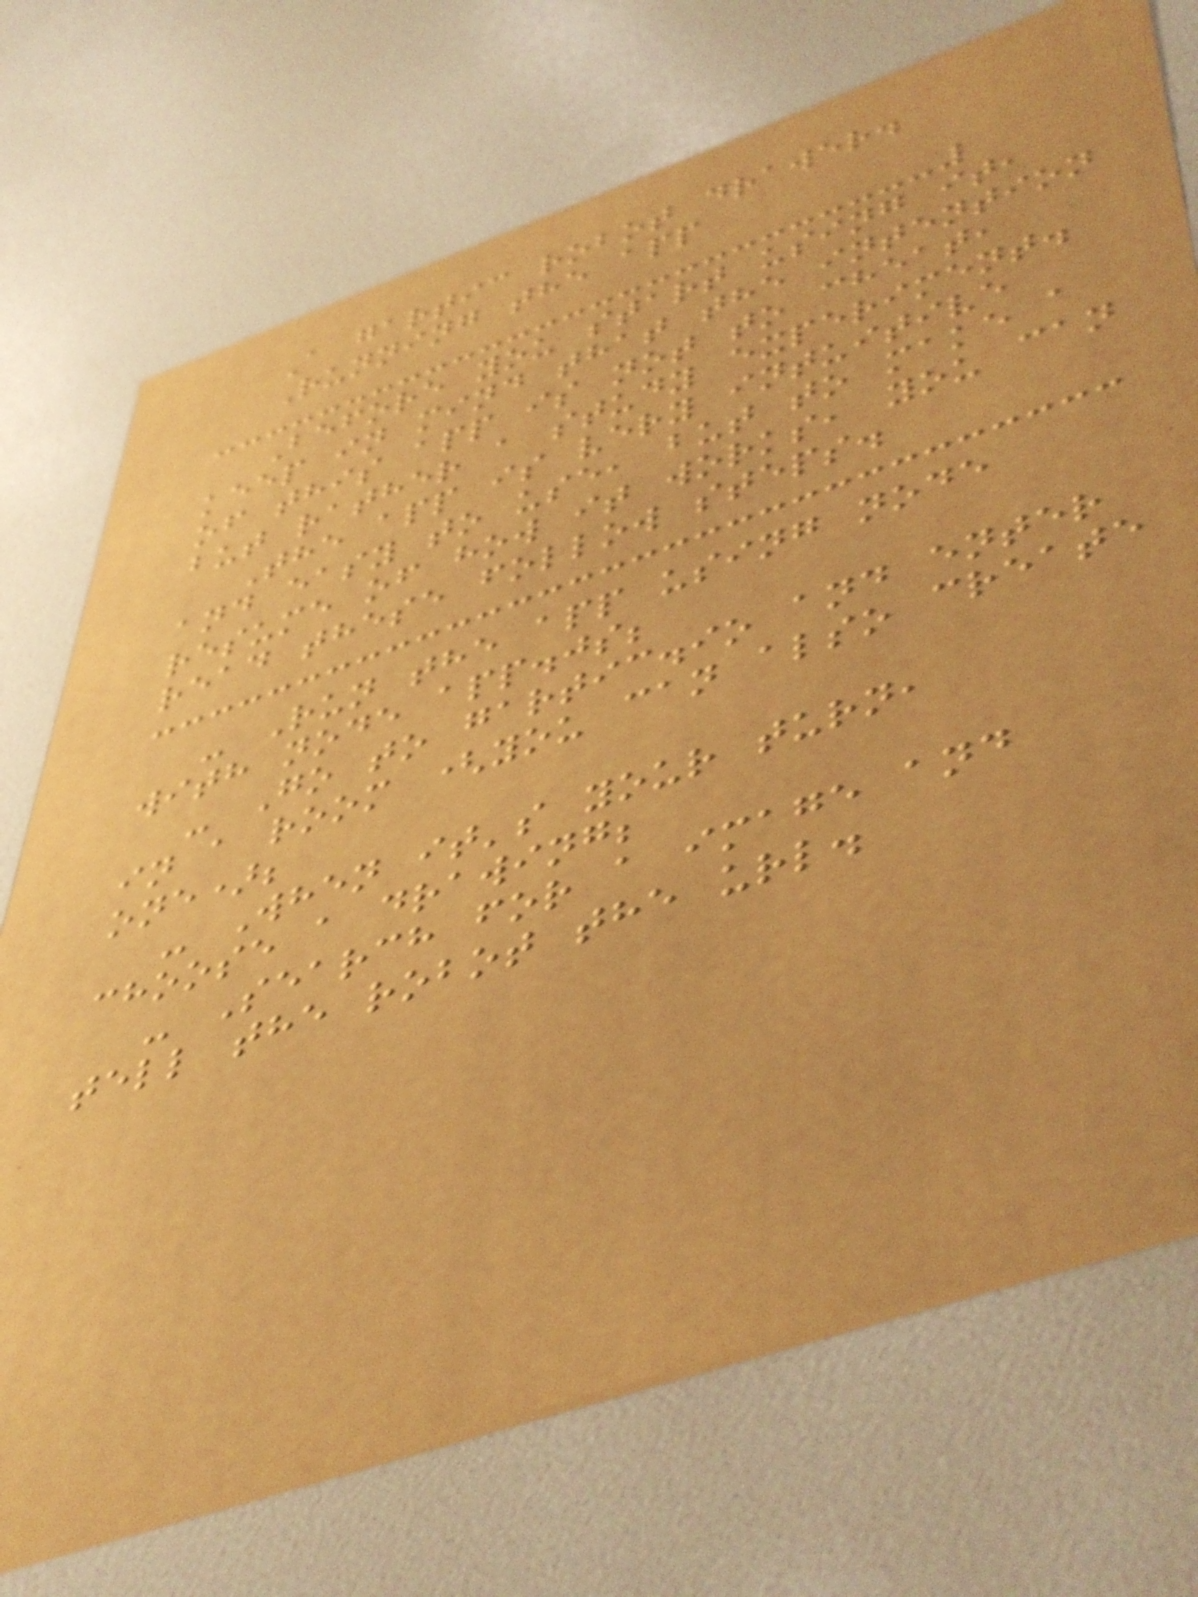A gartic robot drawer.
Running the app
Before you start using it,
keep in mind that the intention
of this app is not to cheat,
but rather a study experiment.
The app is very intuitive
and easy to use, but to make a
resume of how it works, you can
read these follow steps.
- Run the app using node
with node app.js;
- Go to gartic.io and enter
in a room (you can also create
one);
- When it's your turn,
choose a drawing;
- Search for a image and
tell the robot the url.
